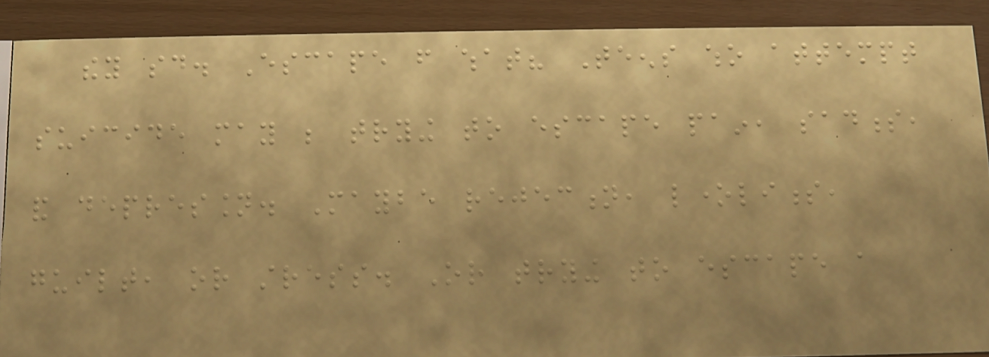they said. Escape from what? Teens who attempt
suicide may be trying to escape pain, sadness,
and depression. Maybe rejection, loneliness,
guilt, or stress. Or trying to escape a
